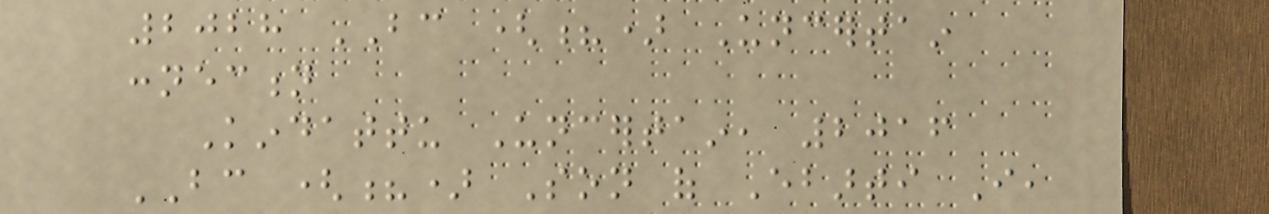2028 BC (?) Uncertain
connection
Kindattu Uncertain, 2016
BC (?) Son of Ebarti I,
